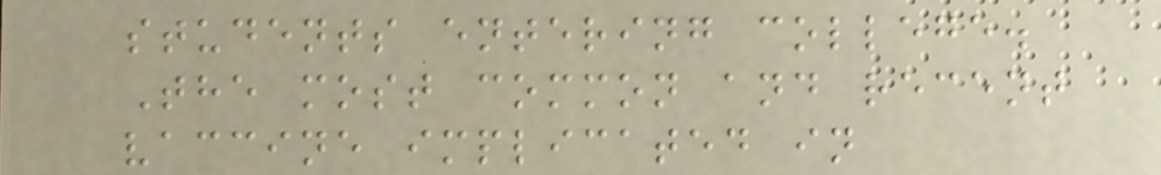students entering college.
The most common and recent
vaccine implicated in
